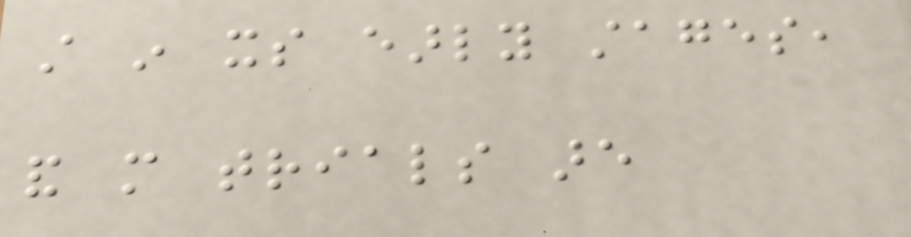still in its early stages,
and more trials are
